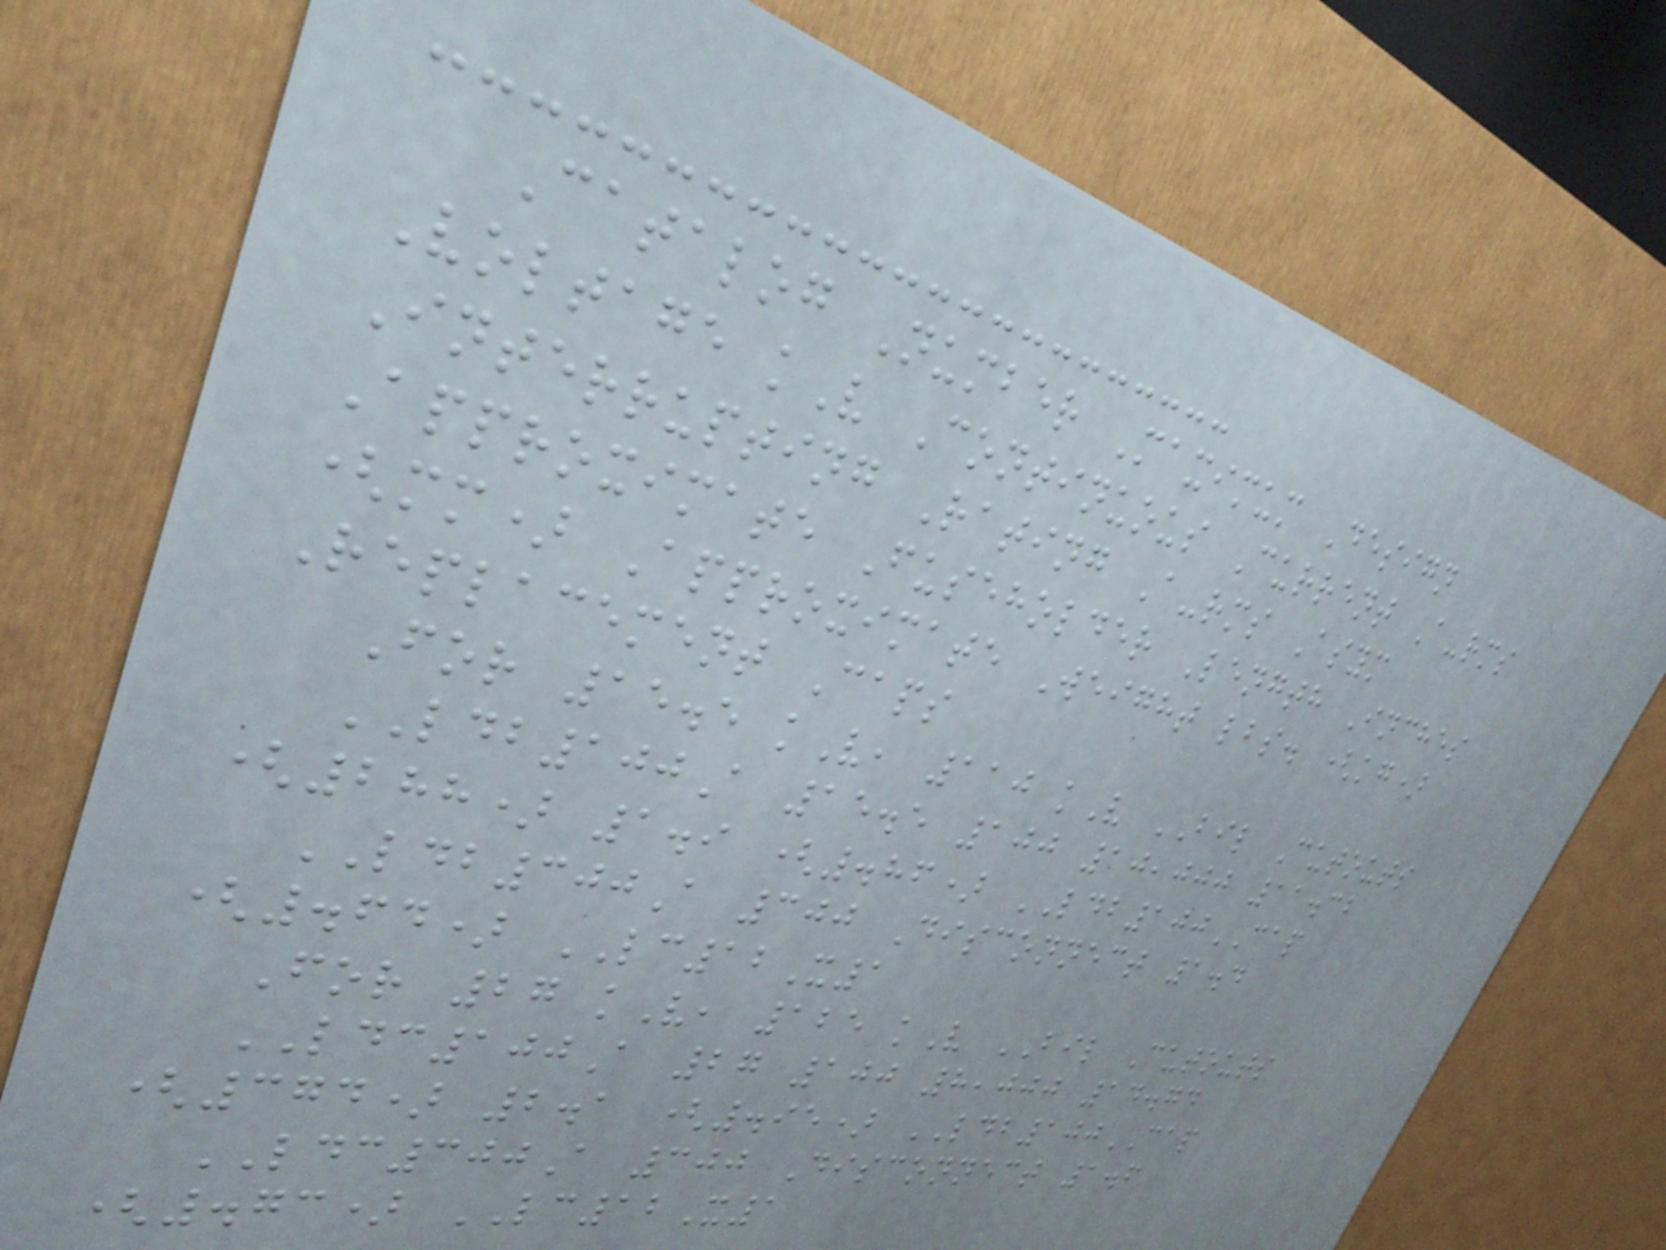Catalog Number Maximum Design
Voltage kV Continuous Current A-rms
Interrupting Rating A-rms Asym
Approximate Fuseholder Length Inches
(mm) Approximate Weight lbs. (kg)
Replacement Caps
For 15.5 kV, 110 kV BIL Cutouts
LDB100A 15.5 100 10,000 11.32
(288) 1.9 (.86) LDB100CAP
LDB300A 300 Disconnect 1.4
(.64) LC12X1
For 27 kV, 125 kV BIL Cutouts
LDC100A 27 100 8,000 14.74
(374) 2.1 (.95) LDB100CAP
LDC300A 300 Disconnect 1.6
(.73) LC12X1
